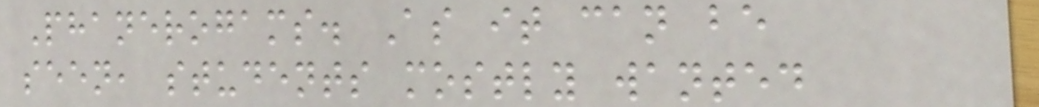Phanerogams. As it can be
seen, students mostly wanted
